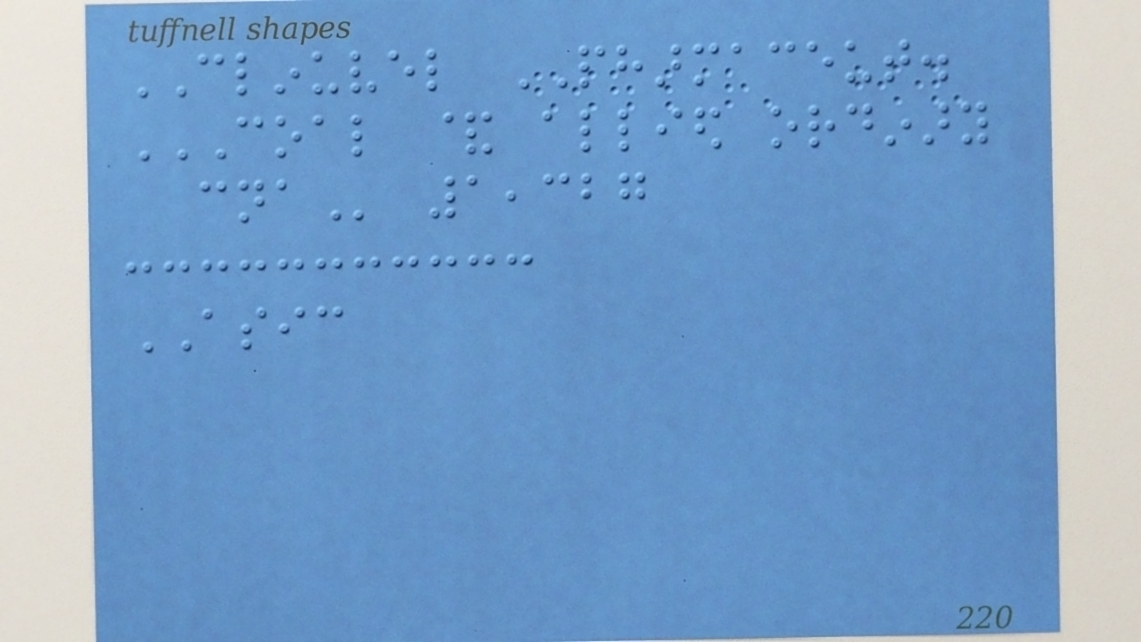CLINUVEL PHARMACEUT.
COAL & ALLIED ORDINARY
CNA 1,327
ASIC
